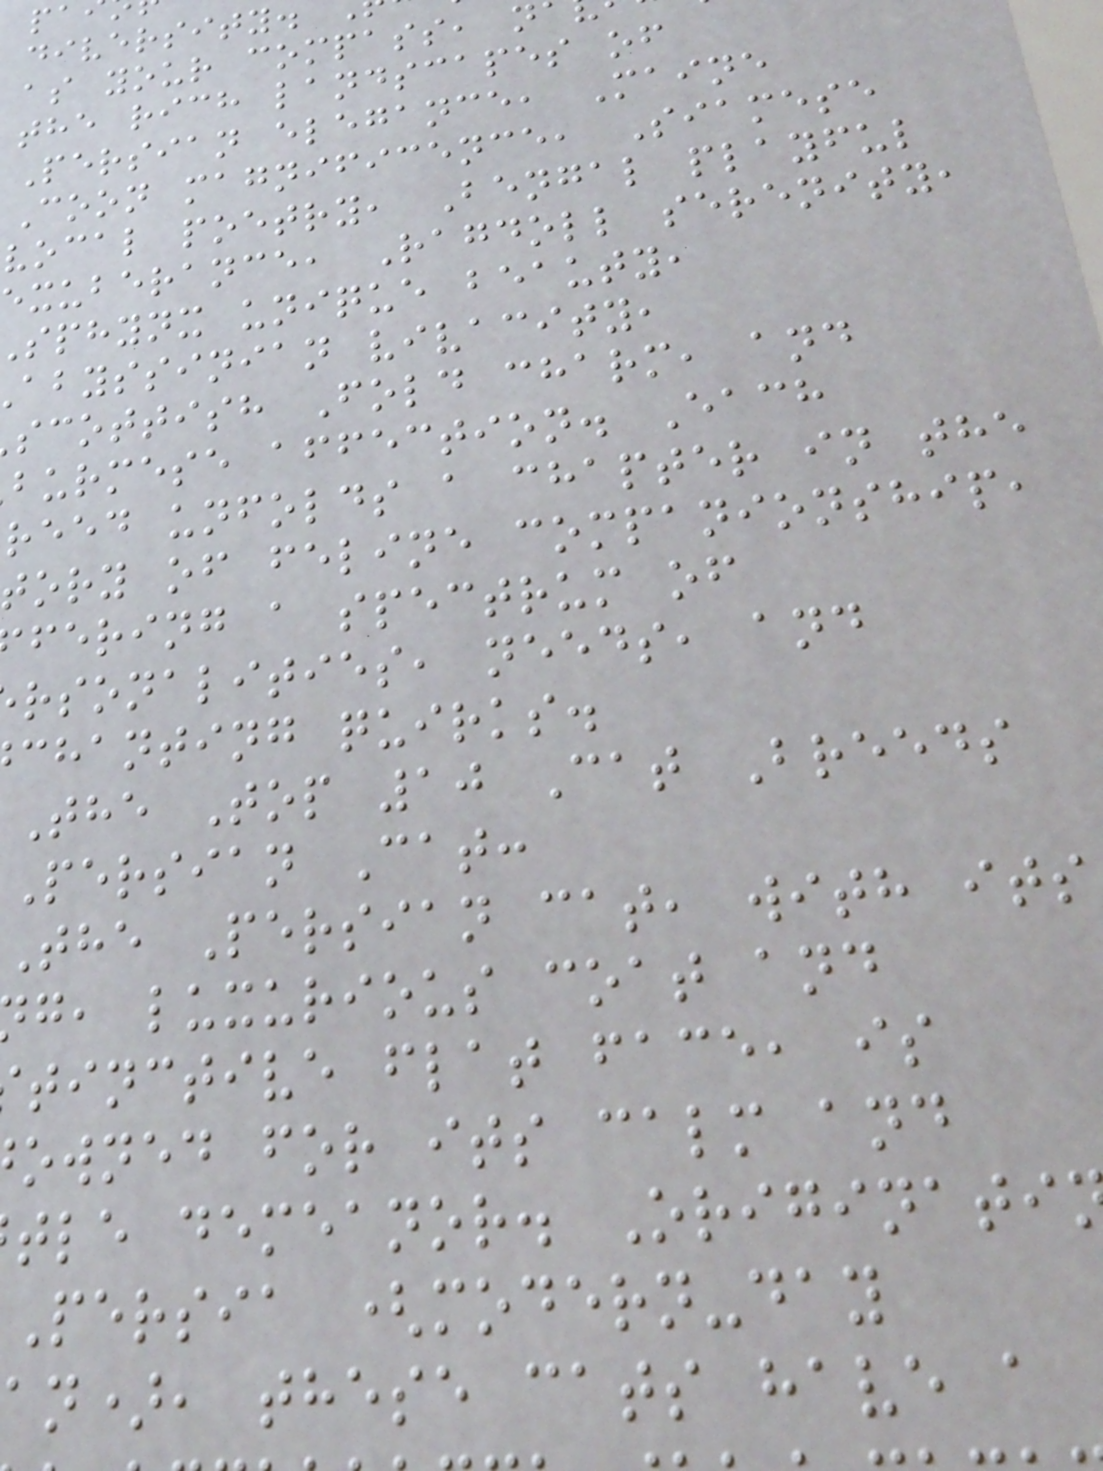diversity.
as your compass, n
the rich landscapes of
Persian elegance, Maine
Coon magnificence, Siamese
vocal poetry, Bengal playful
xuberance, Ragdoll serenity,
sphynx unique beauty,
abyssinian vivacity,
scottish Fold charm, and
burmese affection. Each
reed unfolds a chapter in the
tory of feline companionship,
fering a spectrum of
rsonalities, needs, and
chanting quirks.
The Top 10 Cat Breeds
Persian Cat:
The Persian cat, with its
g, luxurious coat and
tinctive flat face, is
owned for its calm and
tle demeanor. Originati
Persia (modern-day
an), these cats have a
